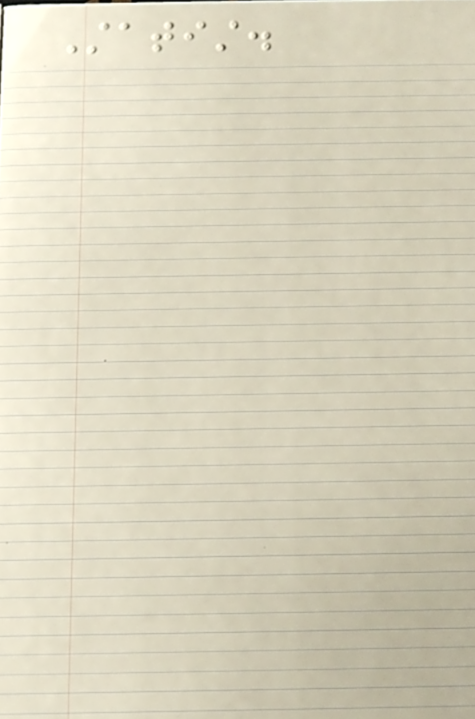Statist.
